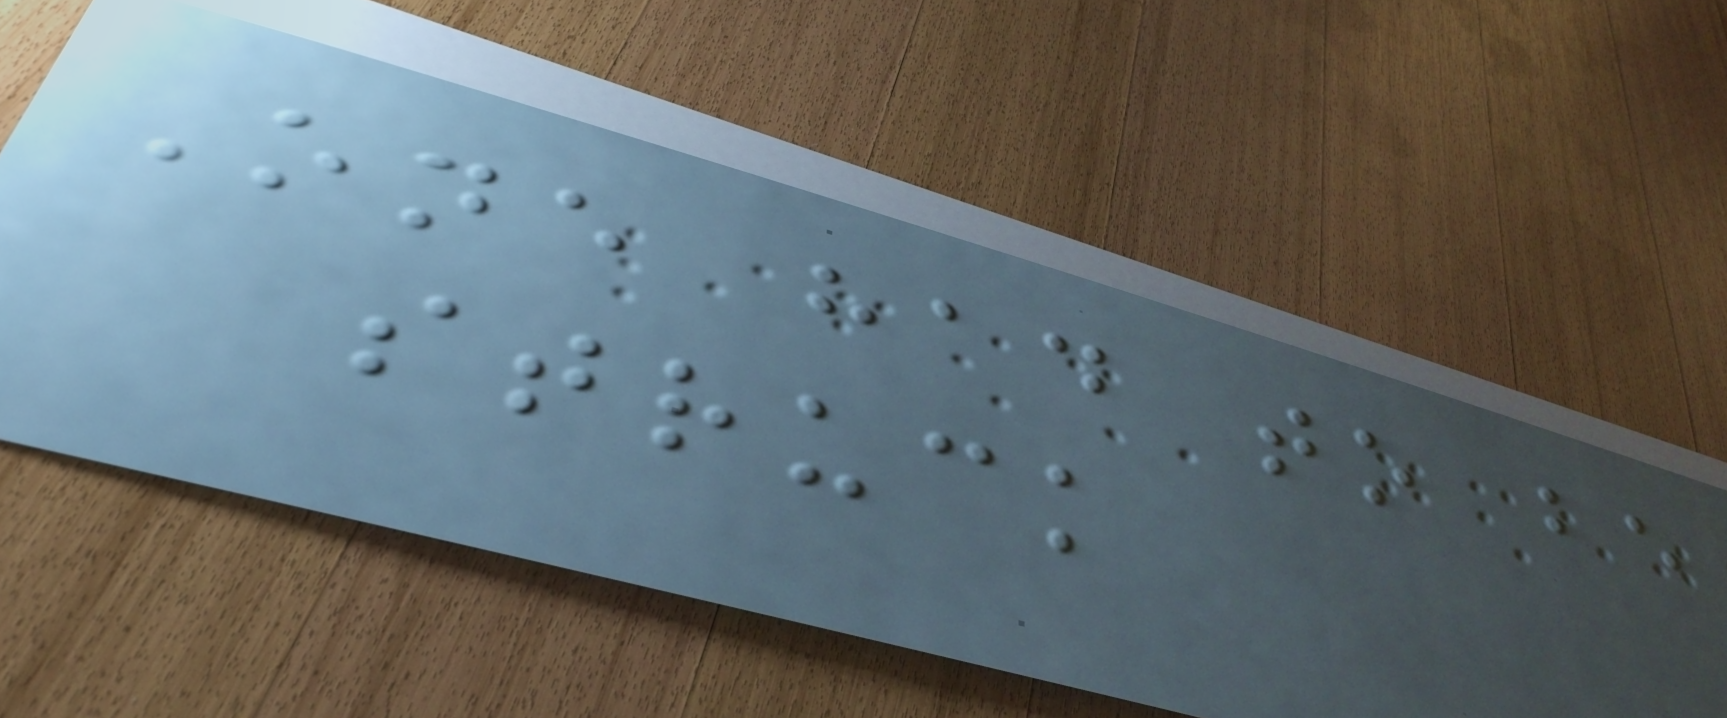One had to be
struck
